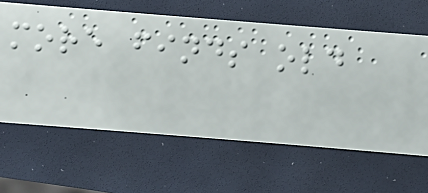more finds old
